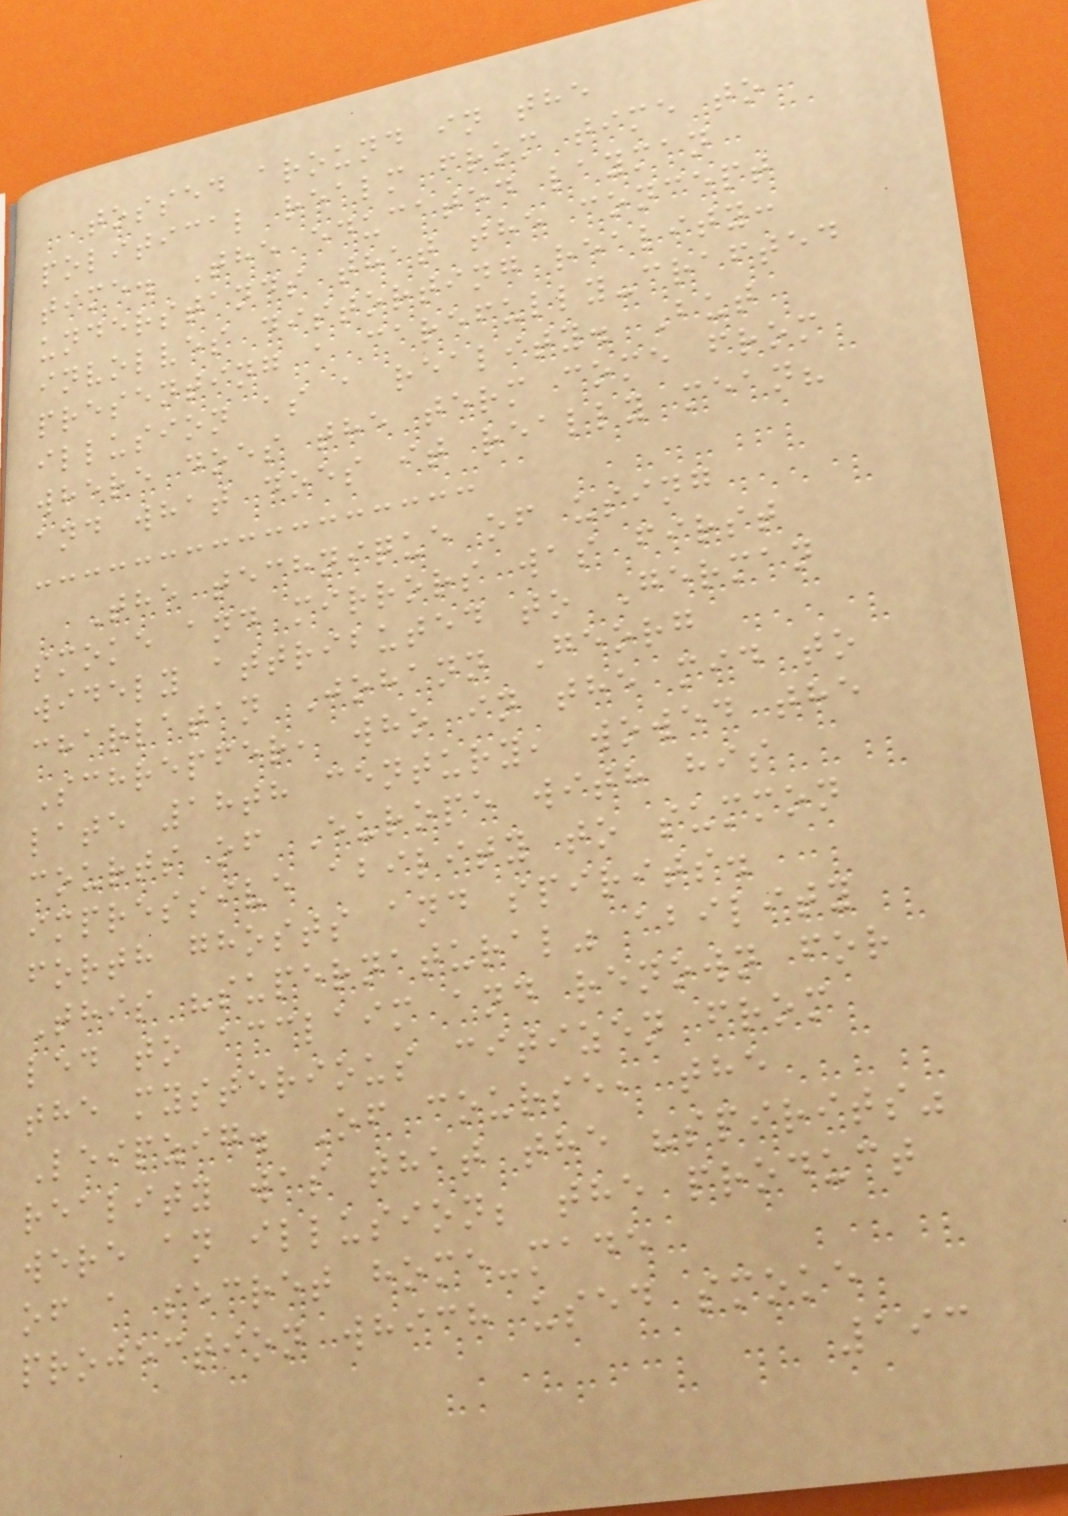tossed around in the
political realm from time to
time. The educated layman
understands that the concept
involves distorting reality:
presenting a carefully-crafted
illusion as a reality. But
where does the term come from
and what does it really mean?
The technique of using
smoke and mirrors was first
widely attributed to German
charlatan Johann Georg
Schrepfer, who in the mid to
late 18th century, wowed the
courts of Europe with his
impressive ability to summon
forth ghosts and spirits.
This "supernatural" ability
led to acclaim and renown for
the mysterious citizen from
Leipzig. Of course, the
reality was that the "spirits"
were an illusion; the product
of a secret home-made
projection which used smoke
193
